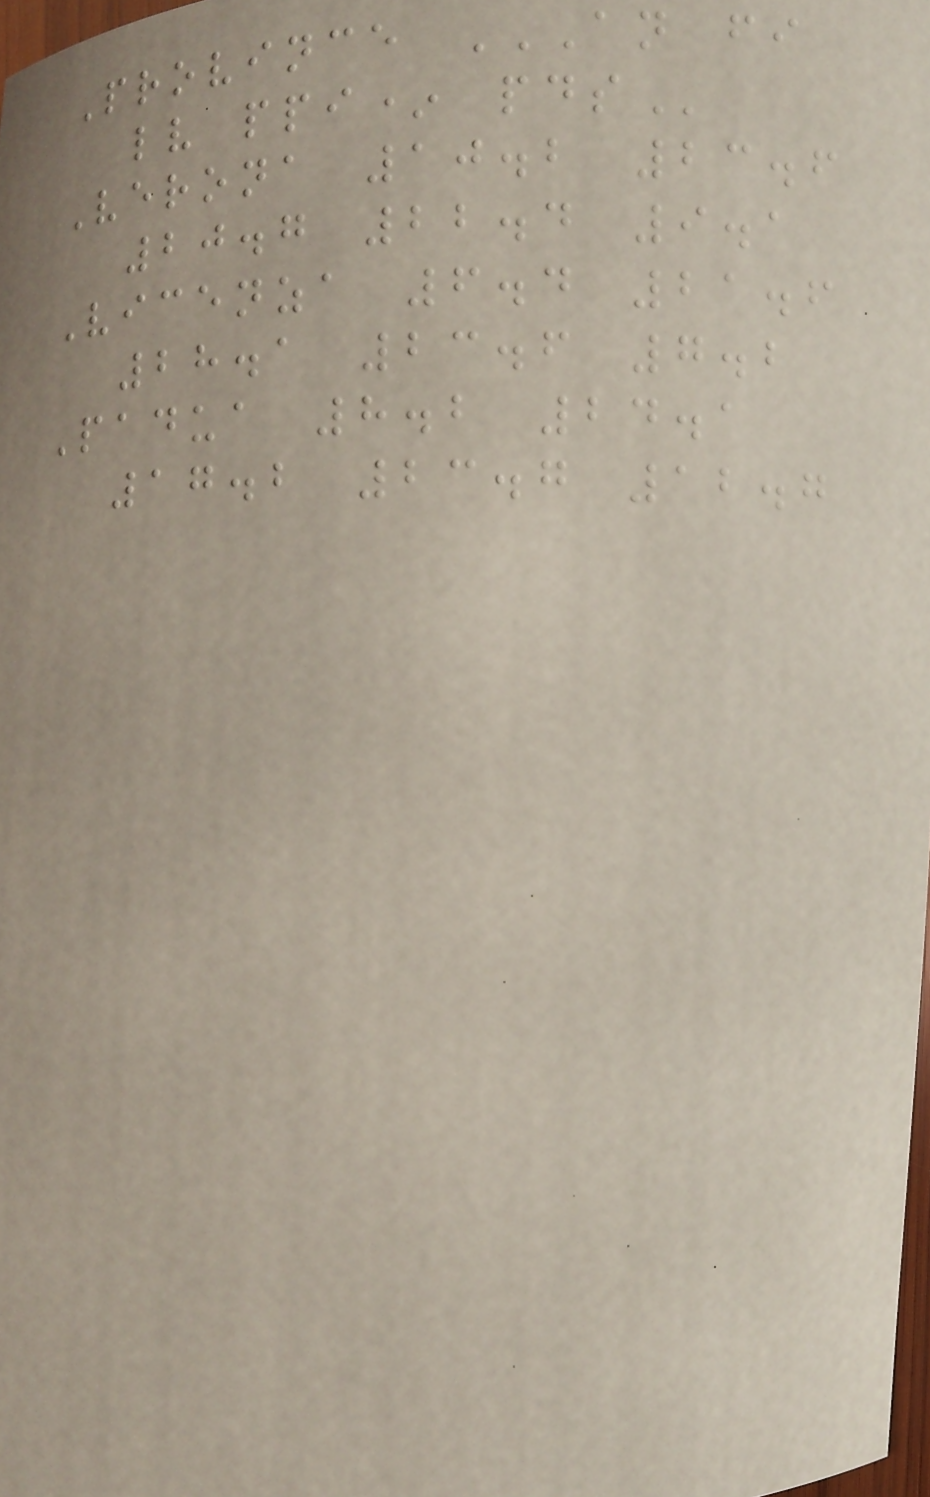Province AN FI
LV PPI* PDS
Verona 10.2 23.6
20.7 22.4 9.1
Vicenza 6.4 21.6
28.1 23.6 7.2
Padua 8.2 24.1
17.2 23.7 12.7
